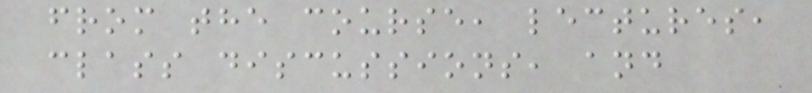from the course, lectures,
class discussions, and
